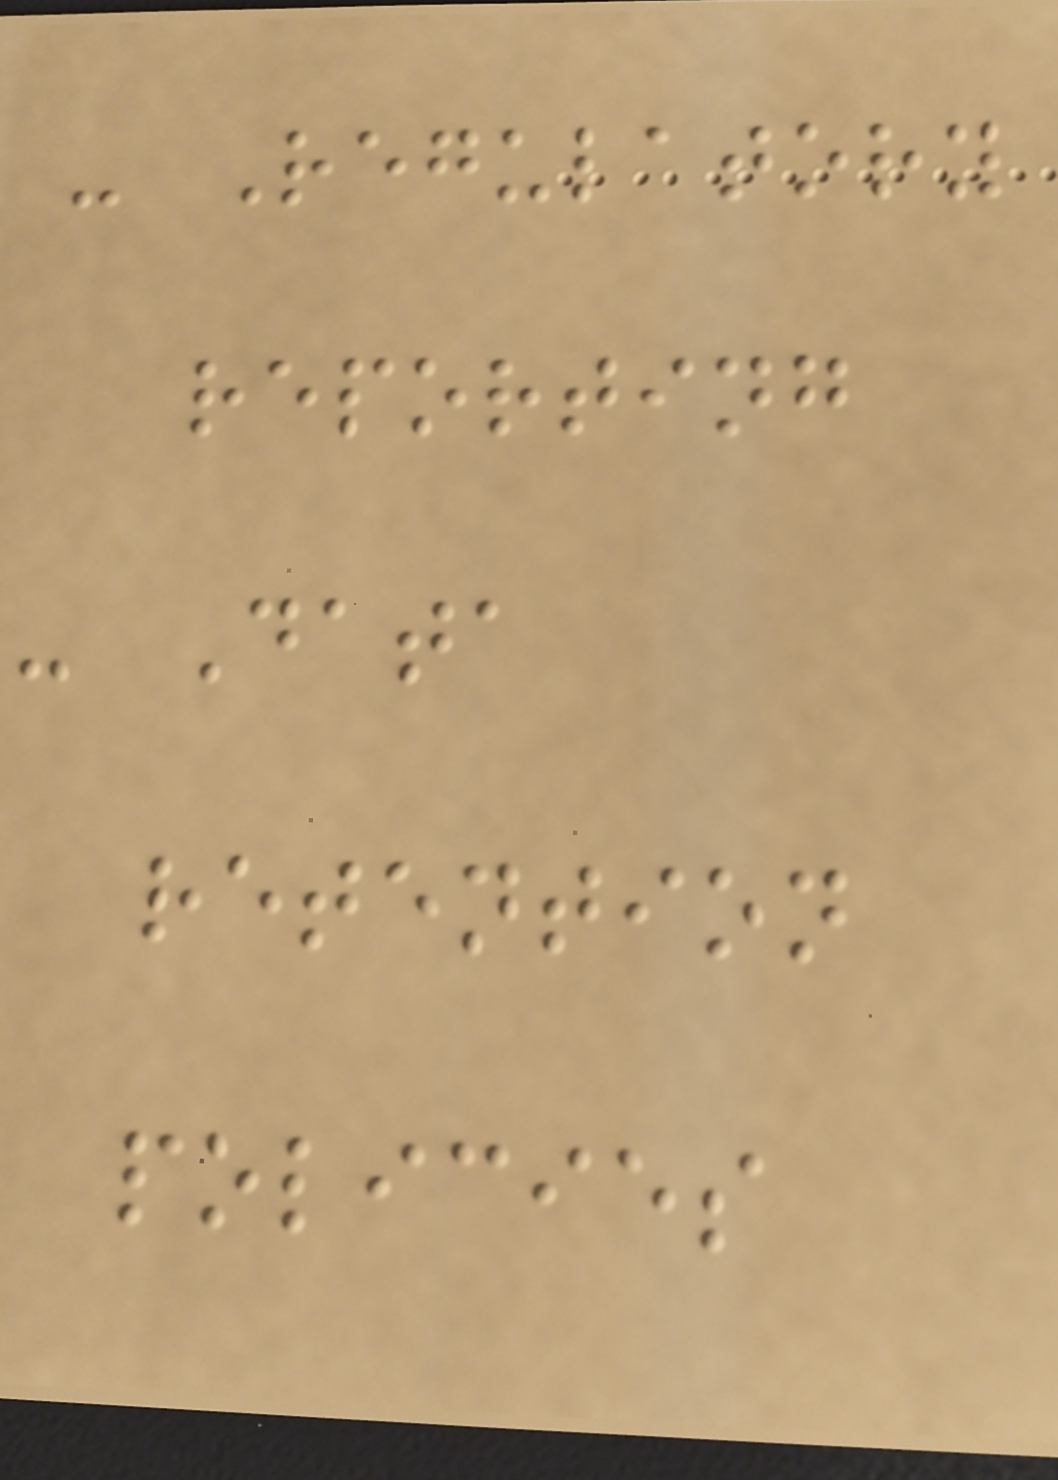- Regulatory
reporting
- Data
retention
policies
